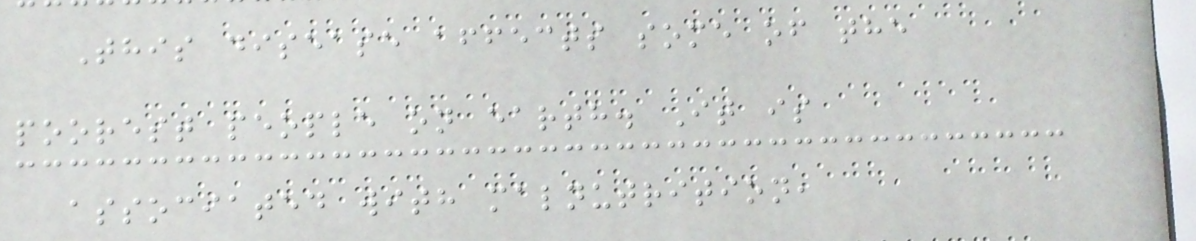This disease affects some of the
poorest people on earth. It is
associated with malnutrition,
